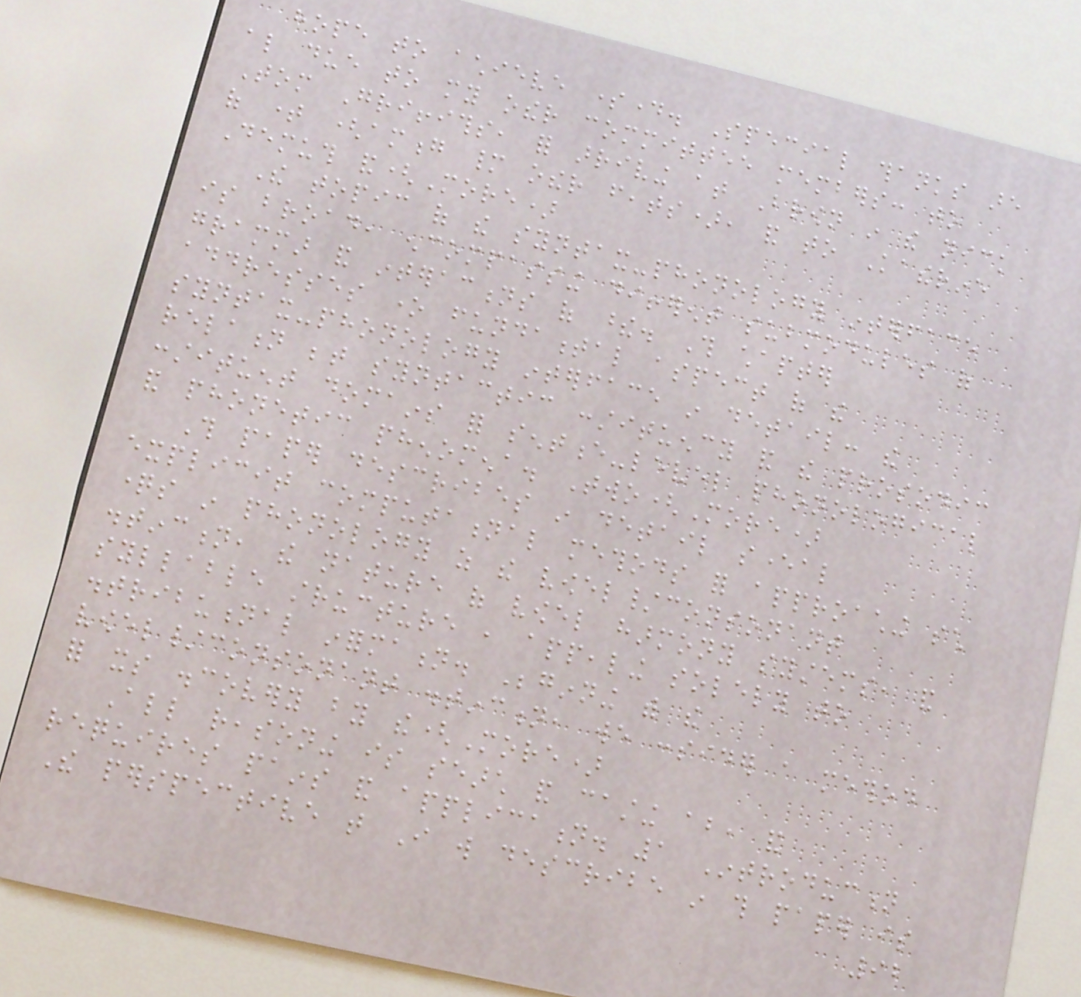hope to achieve someday. Special thanks are
also due to my other committee members: to
Tom Griffiths, for arriving at Brown in the nick
of time (among many other feats), and to Katherine
Demuth and(More)
The topic of the syntax-phonology interface
is broad, encompassing different submodules of
grammar and interactions of these. This chapter
addresses one fundamental aspect of the
syntax-phonology interface in detail: the
relation between syntactic constituency and the prosodic
constituent domains for sentence-level phonological
and phonetic phenomena. Two(More)
This paper describes in detail several
explicit computational methods for approaching such
questions in phonology as the vowel/consonant
distinction, the nature of vowel harmony systems, and
syllable structure , appealing solely to
distributional information. Beginning with the
vowel/consonant distinction, we consider a method
for its discovery by the(More)
All reasoning is search and casting about, and
requires pains and application. 1 Introduction
The perspective that I will describe in this paper is
92
